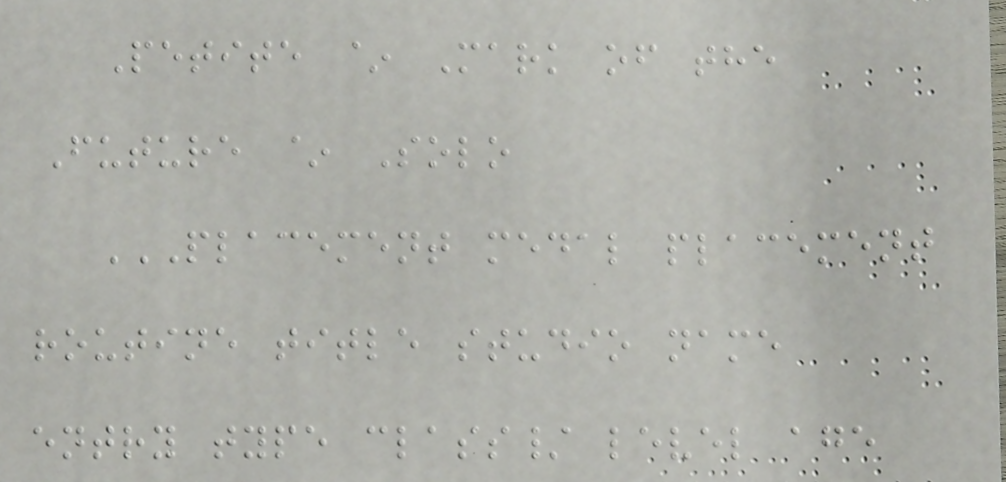Petite ~ Mark of the
Future ~ Solo
PLACEMENT MEDAL PLACEMENT
ROUTINE TITLE STUDIO NAME
ENTRY TYPE CLASS/ LEVEL AGE
